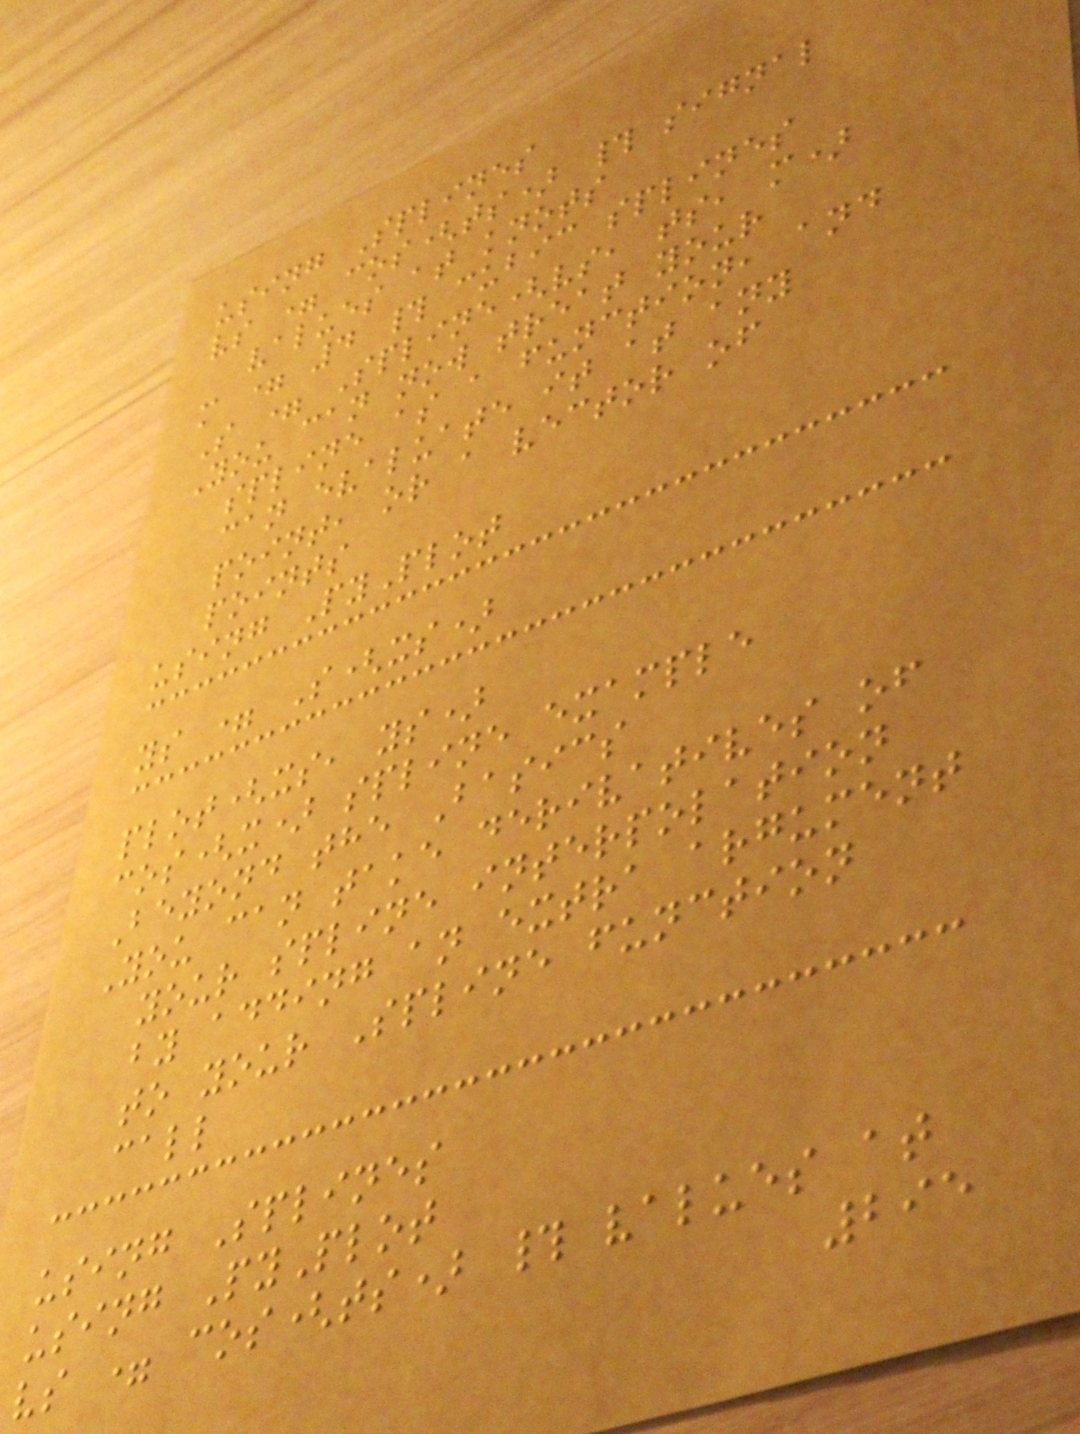using Splines
vs = cos(ts) # signal
values at knots
m = 4 # cubic splines
S = Spline(vs, ts, m)
You can now treat your
spline as a function, and
can evaluate it at any
point, or a vector of
points
using PyPlot
ys = S(xs)
plot(xs, ys)
cos(x) spline example
Beyond the Basics
You can take derivatives of
your spline interpolation
by adding an extra argument
to your Spline function
call
using Splines
using PyPlot
vs = cos(ts) # values at
295
